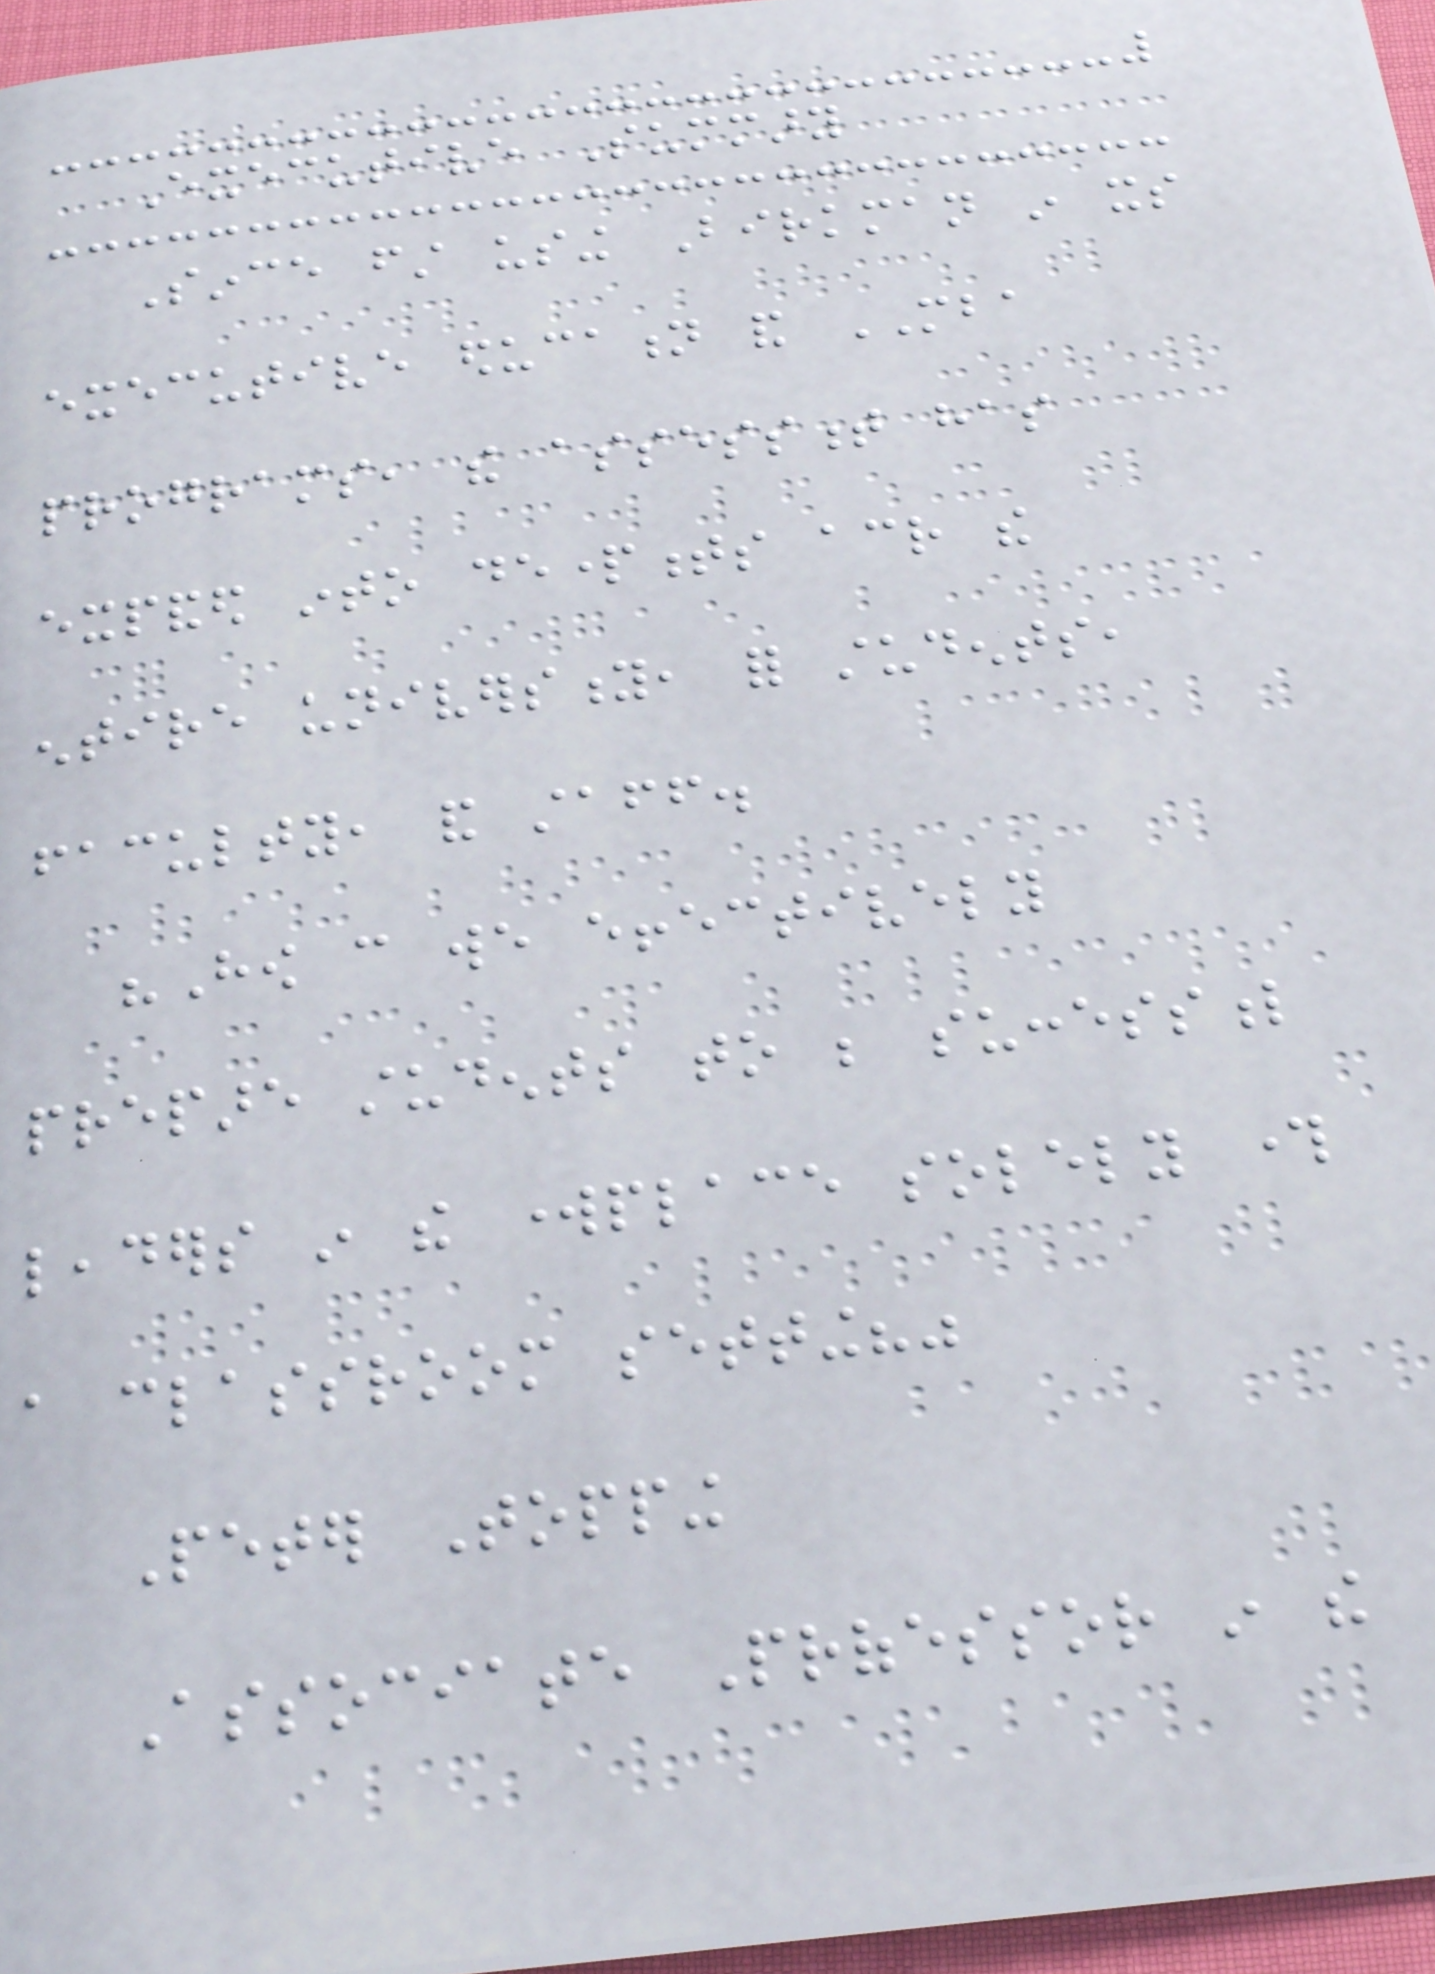Executive Summary
Since first using Birkman in its
executive education and MBA
programs, the assessment has
expanded into departments across the
entire university, for students,
faculty, and staff.
"How can we effectively
prepare students to be successful
leaders in the workplace solely through
a classroom setting?"
Peter Topping
Associate Professor in the
